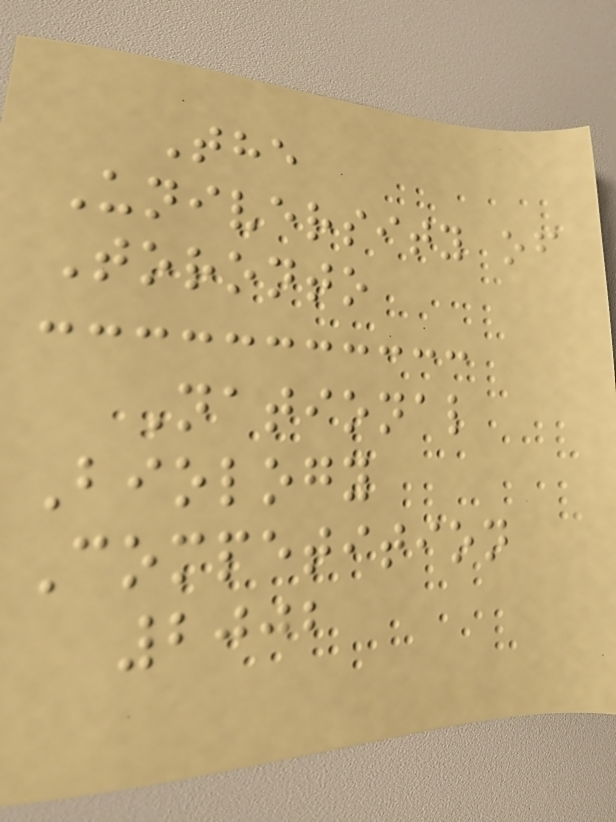The
University of
Toronto
National
Biology
Competition
2002
